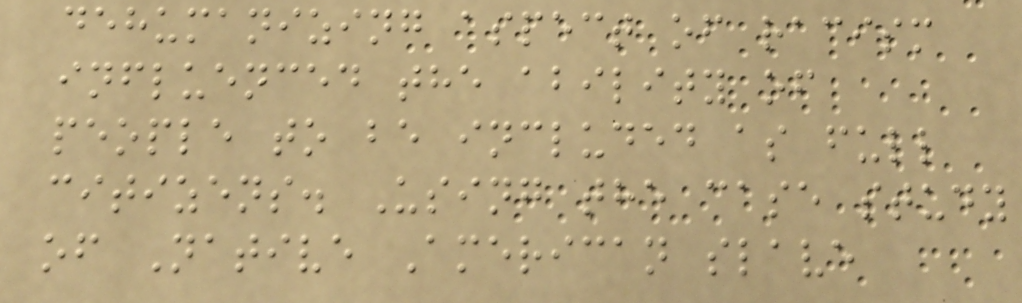dehumanizing aspect of racism
influenced the ability of
people to be included as full
citizens. Using the case study
of Native American slave
